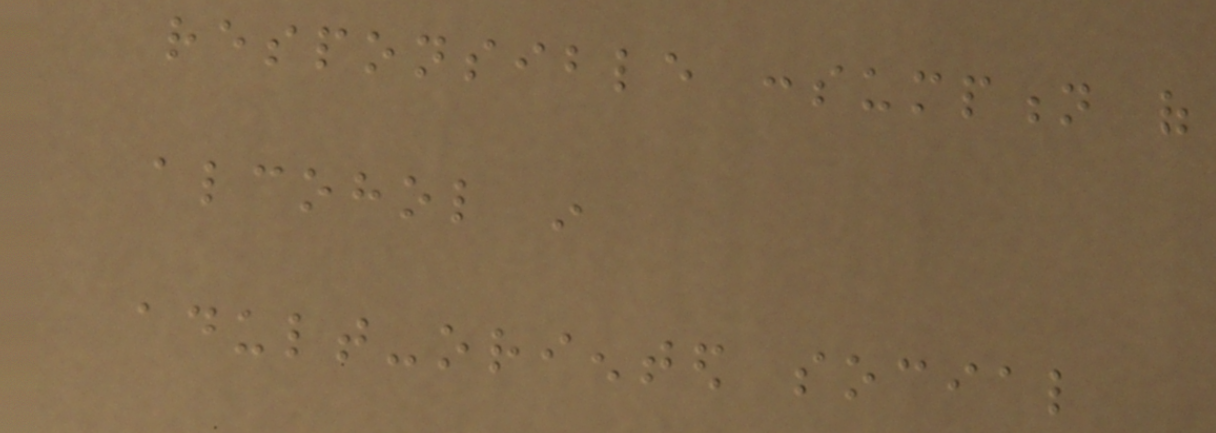responsible consumption of
alcohol in
adult-oriented social
